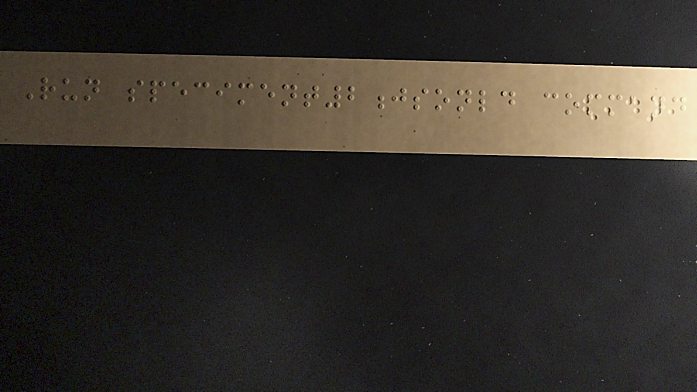Run speciment2jsonld command
